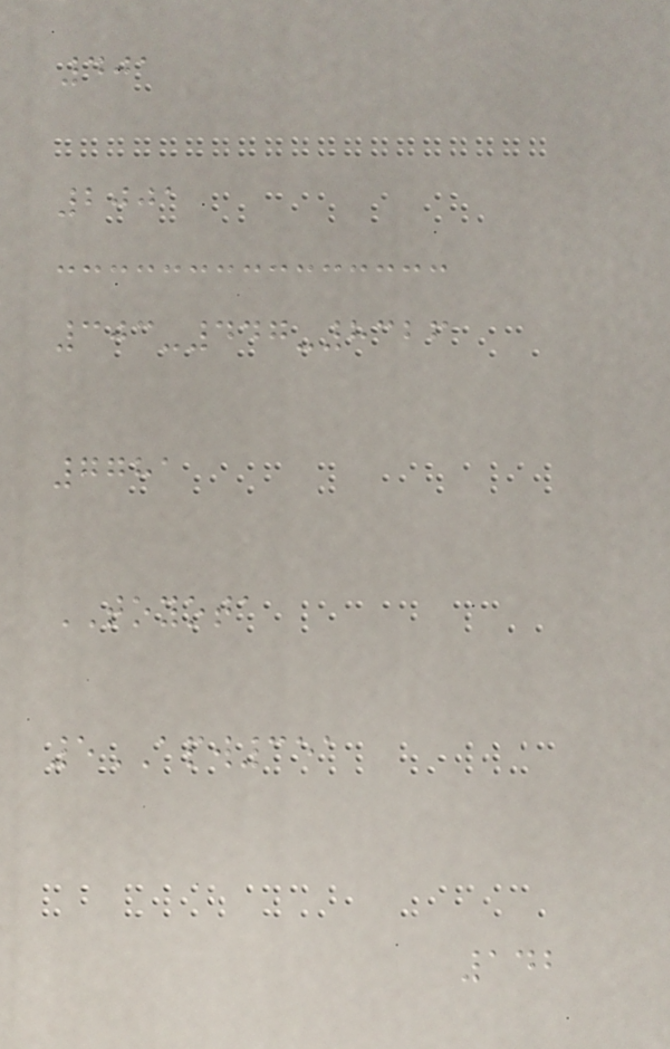401
2001
303-447-8326
7781
TOYOTA
5APW351
142
